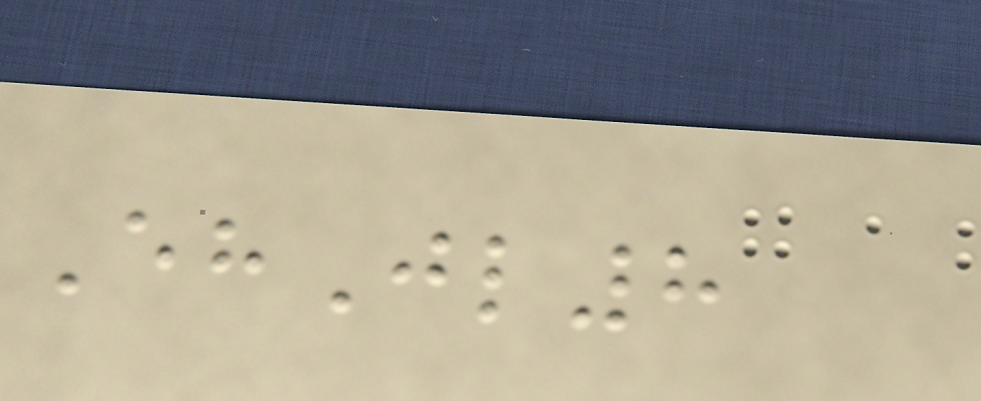EhJl8
